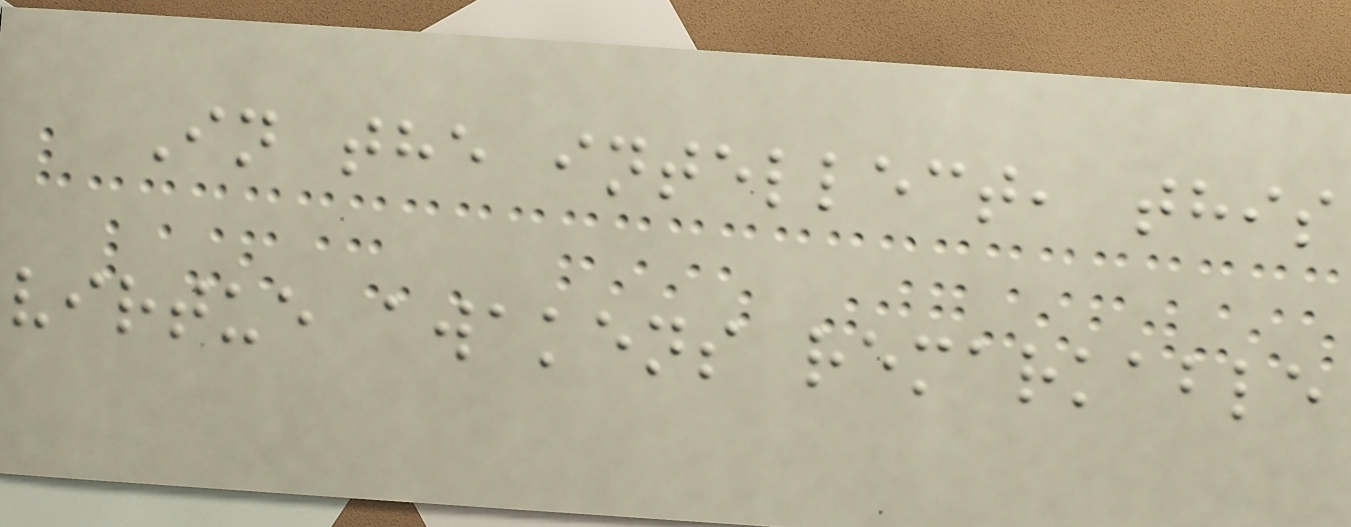In the intellect, this
virtue awakens remarkable
